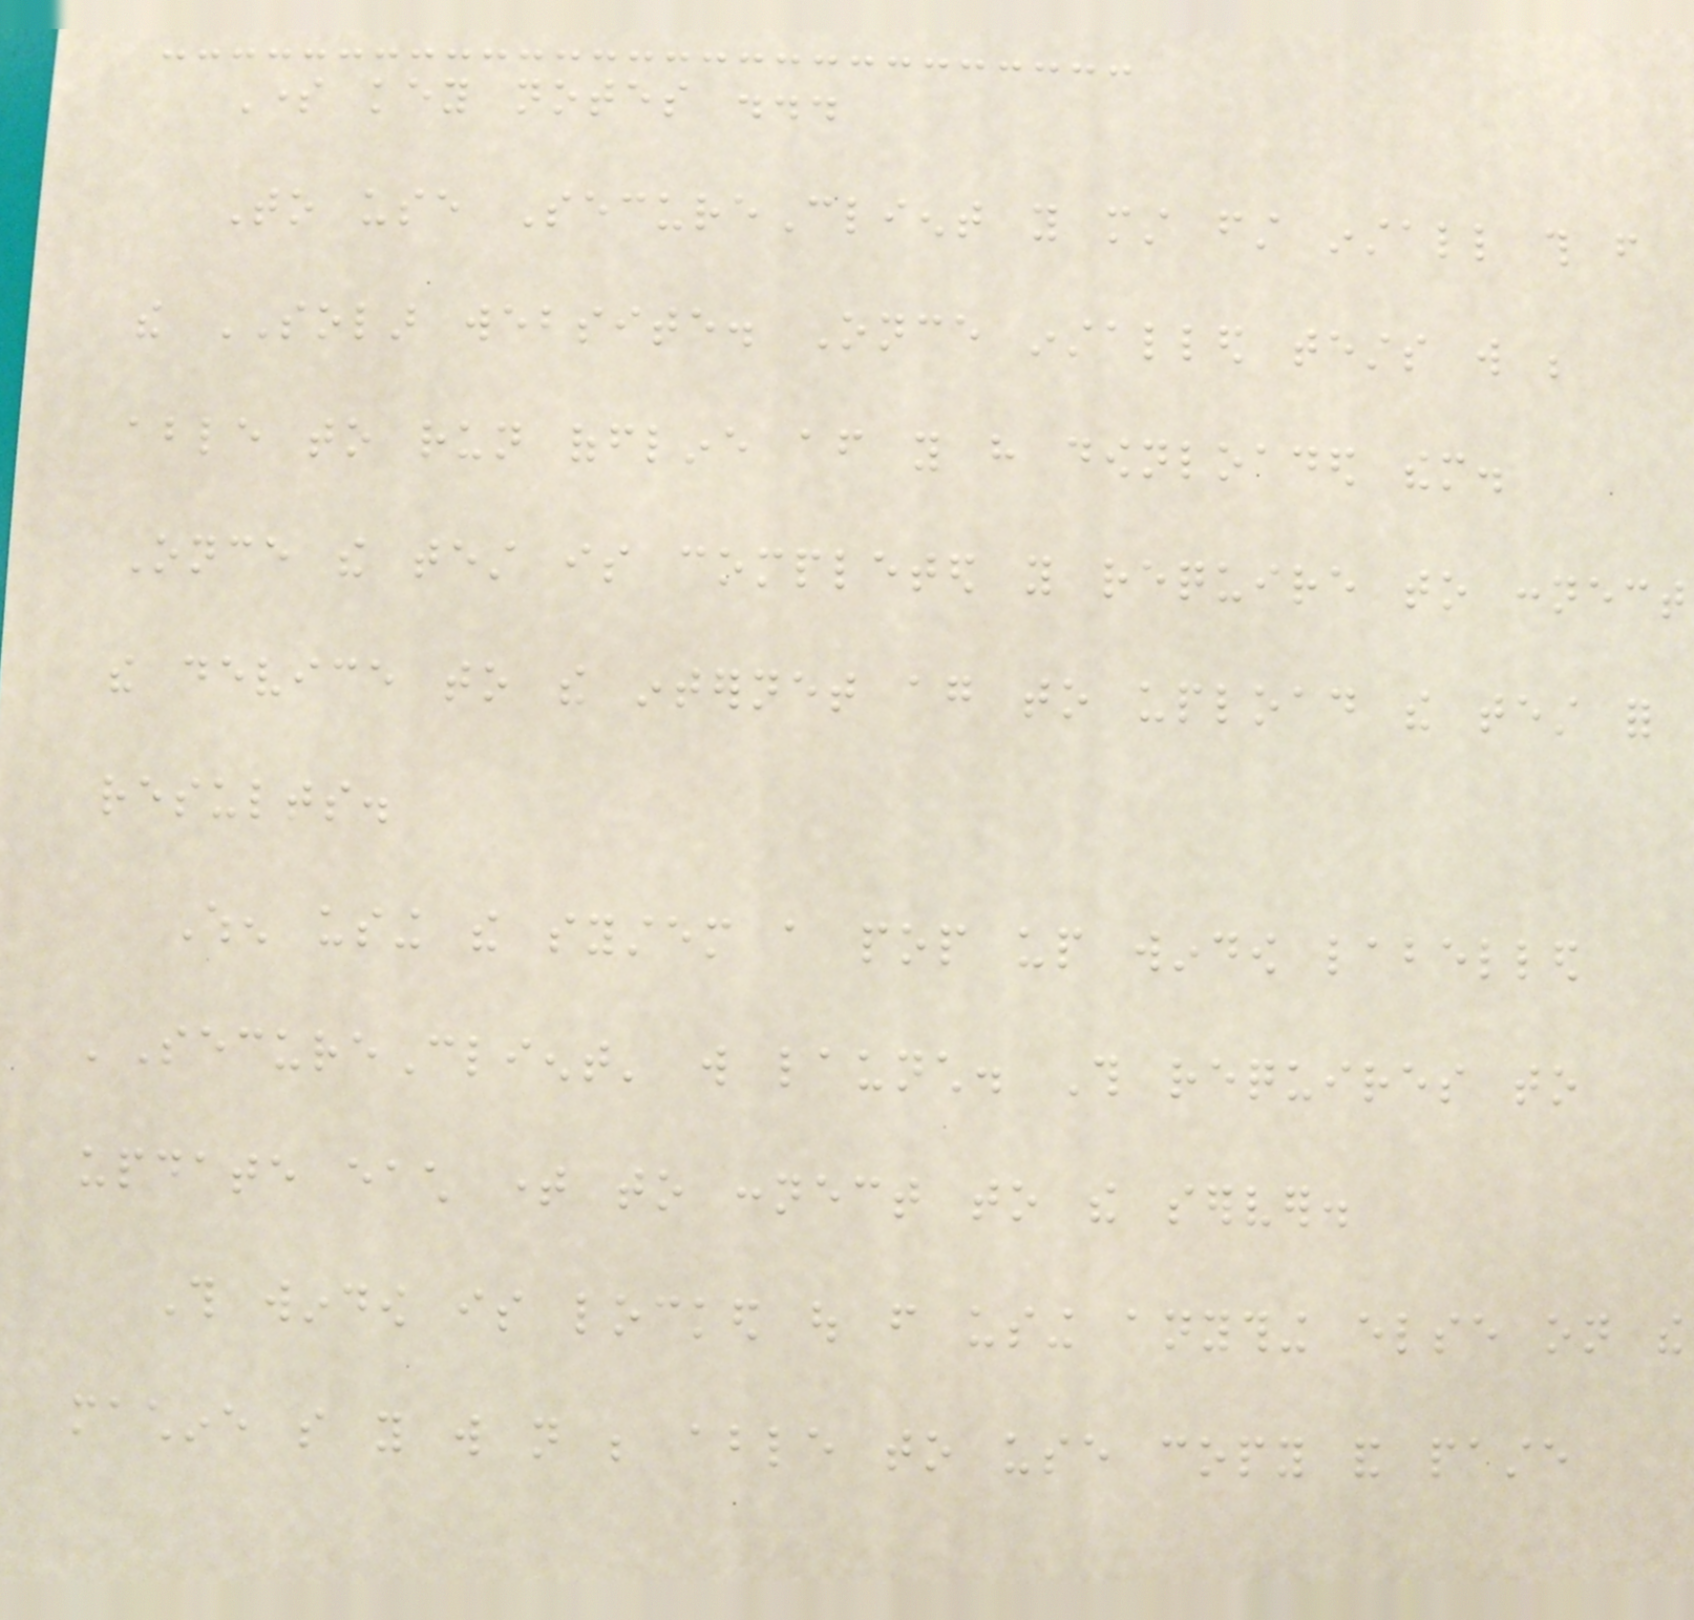Some key notes ...
To use SecureClient you must first install this from
the SOLAR website. Once installed tests will be
able to run offline after you have downloaded them.
Once the test is completed you require to connect
the device to the internet again to upload the test for
results.
When using the system a pop up window labelled
'SecureClient' will launch. This requires to
update each time to connect to the server.
This window is locked out from using anything else on the
machine so you will not be able to use copy and paste
